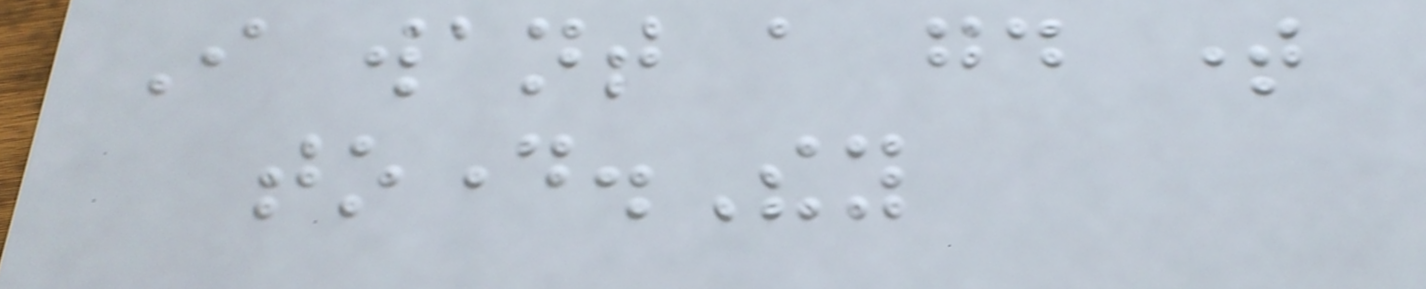I want a good time
today.They
